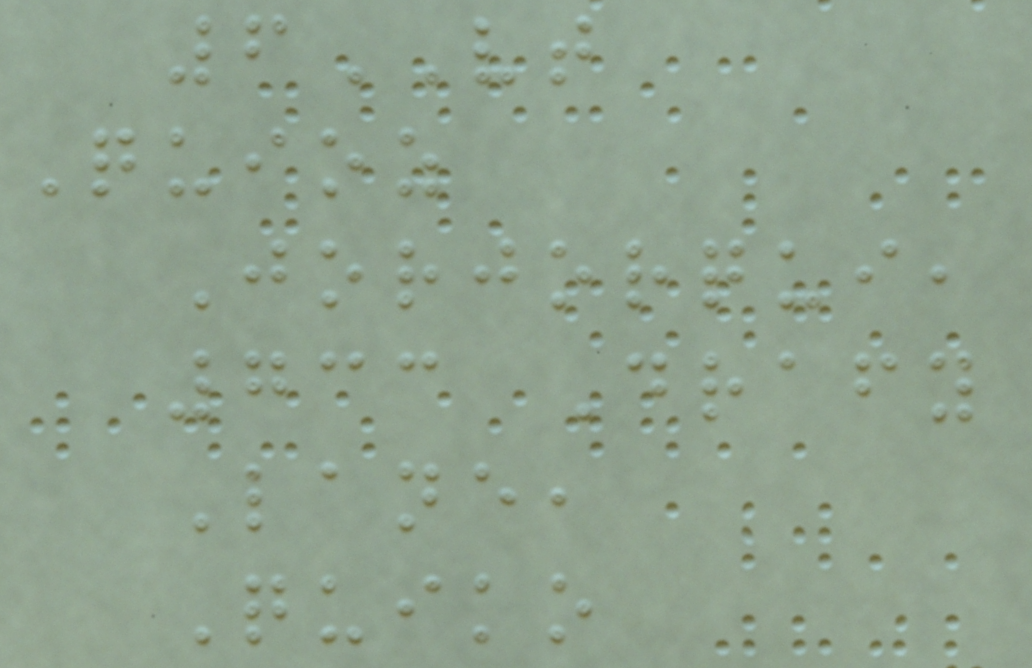6VT
Quioz
Jorjorqui,
733 Drafy
Lane,
Quiko
